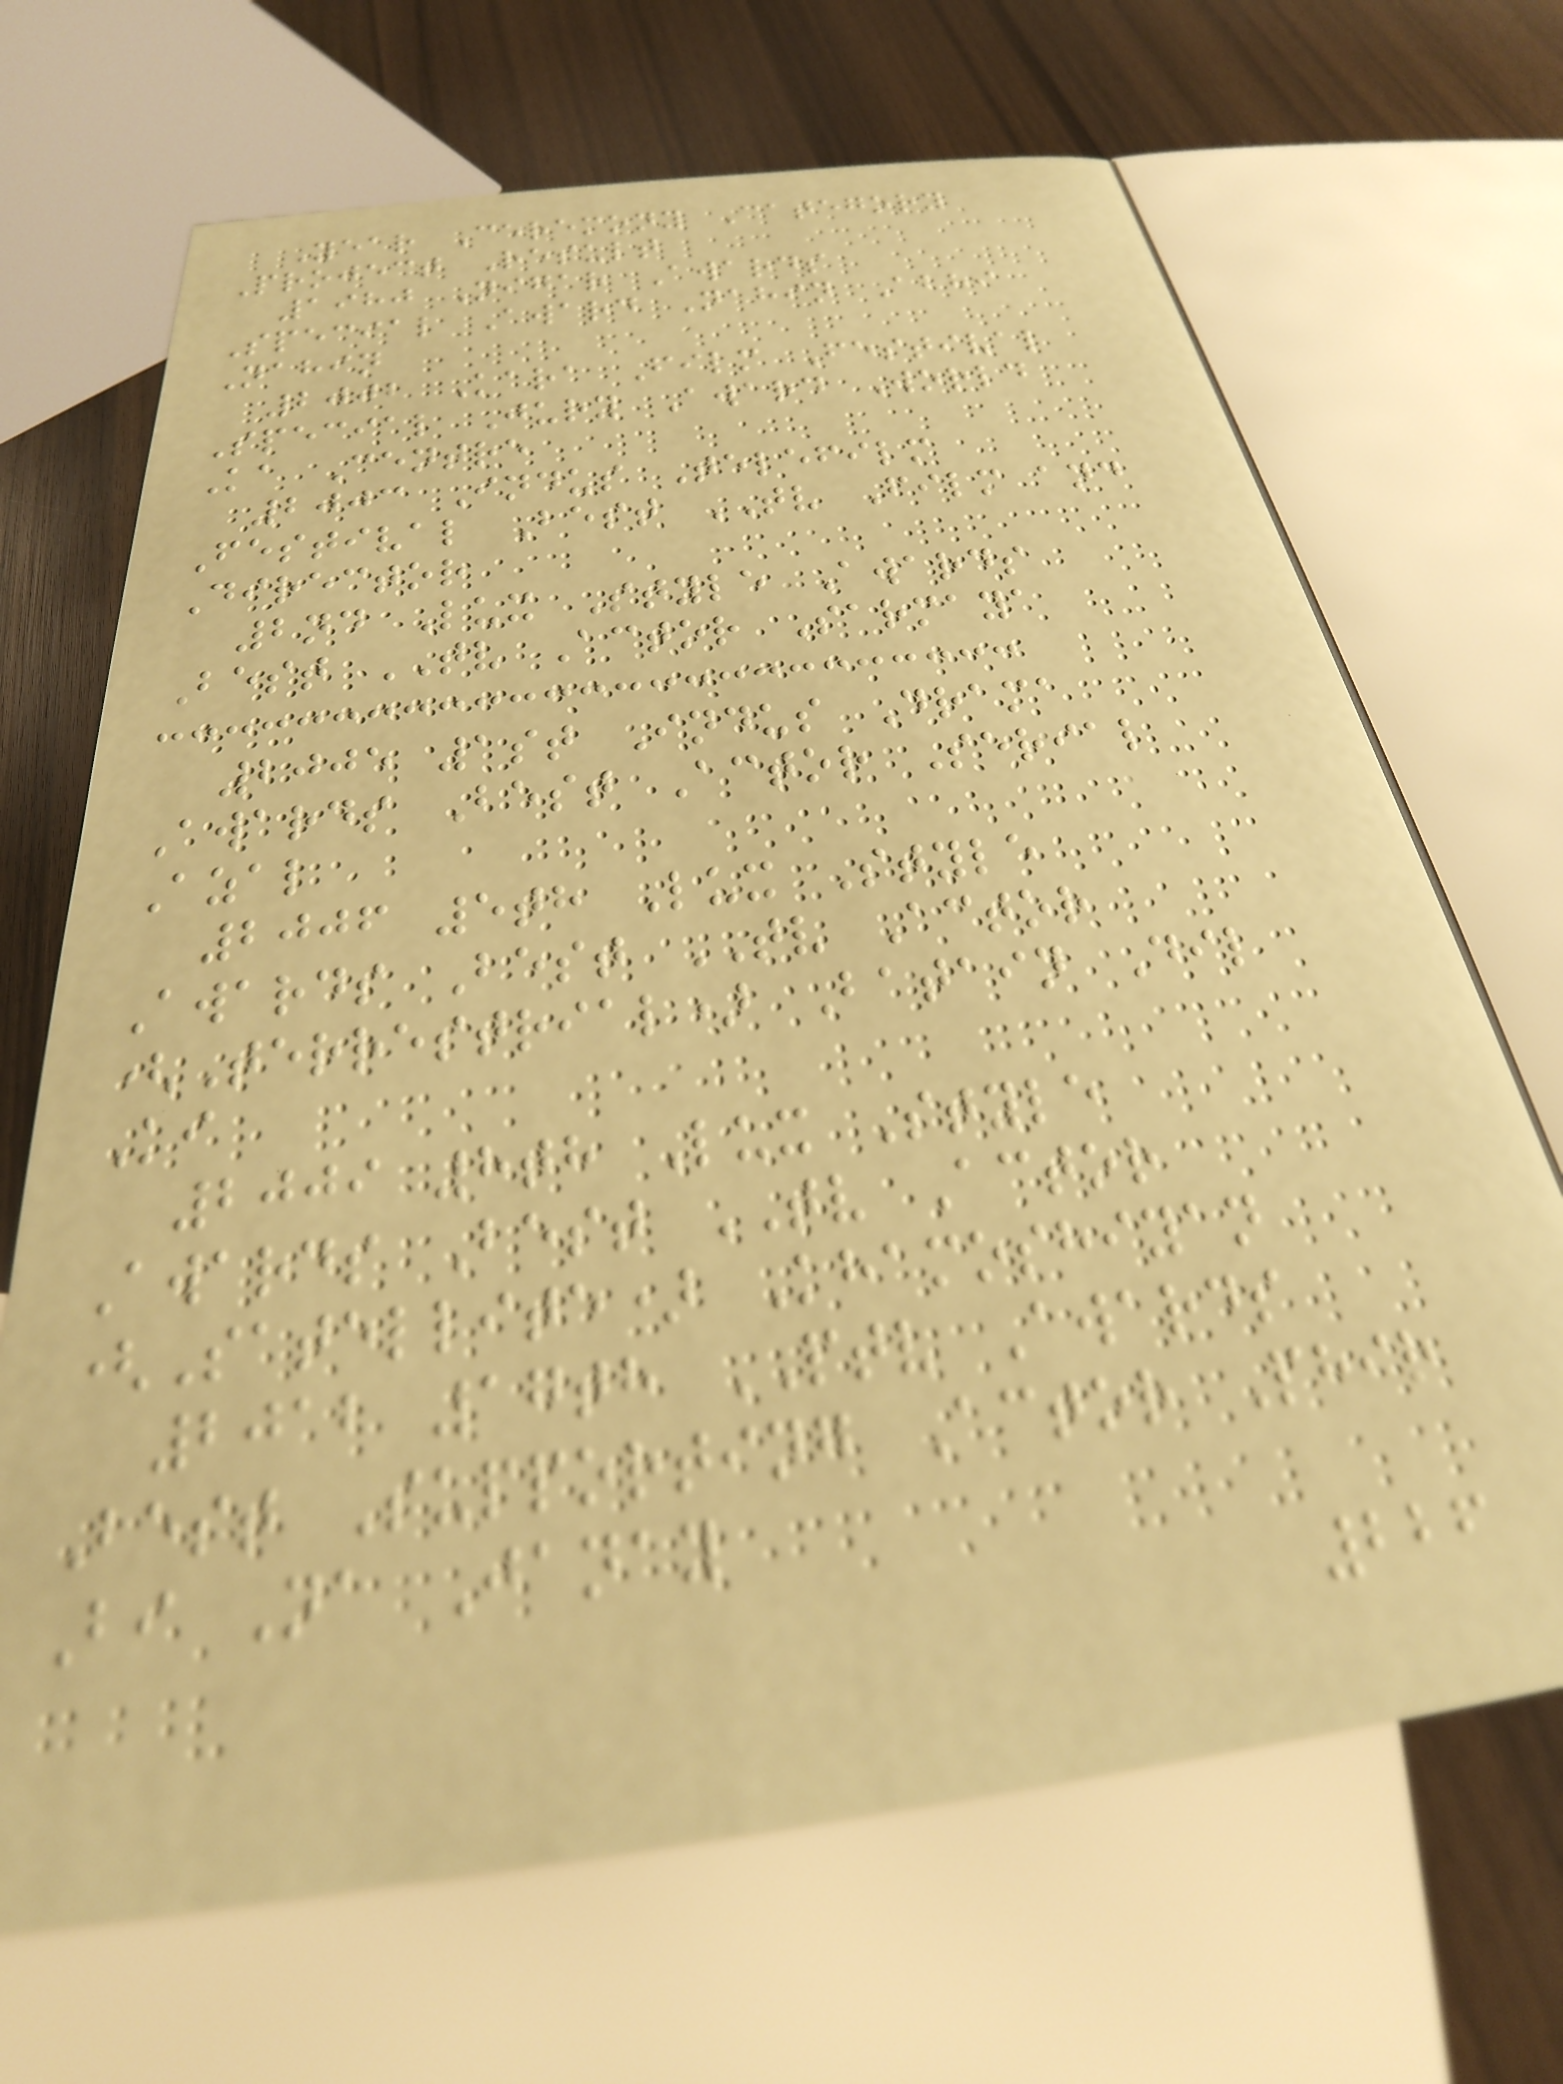Year Ceremony Category
Project Result
1980 Nigar Awards
Special Award Nahin Abhi
Nahin
2002 Kara Film Festival
Special Jury Award World
Ka Centre
2003 Indus Telefilm
Festival Best TV Film and
Director
2nd Lux Style Awards
Best TV Actor Sarmaya
2005 1st Indus Drama
Awards Best Actor Serial
Azal
2006 5th Lux Style
Awards Best TV Actor
(Terrestrial) Batain Dil
Ki
2009 8th Lux Style
Awards Best TV Actor
(Satellite) Khamoshiyan
2012 17th PTV Awards
Best Supporting Actor Phir
Bi Na Janay
226
